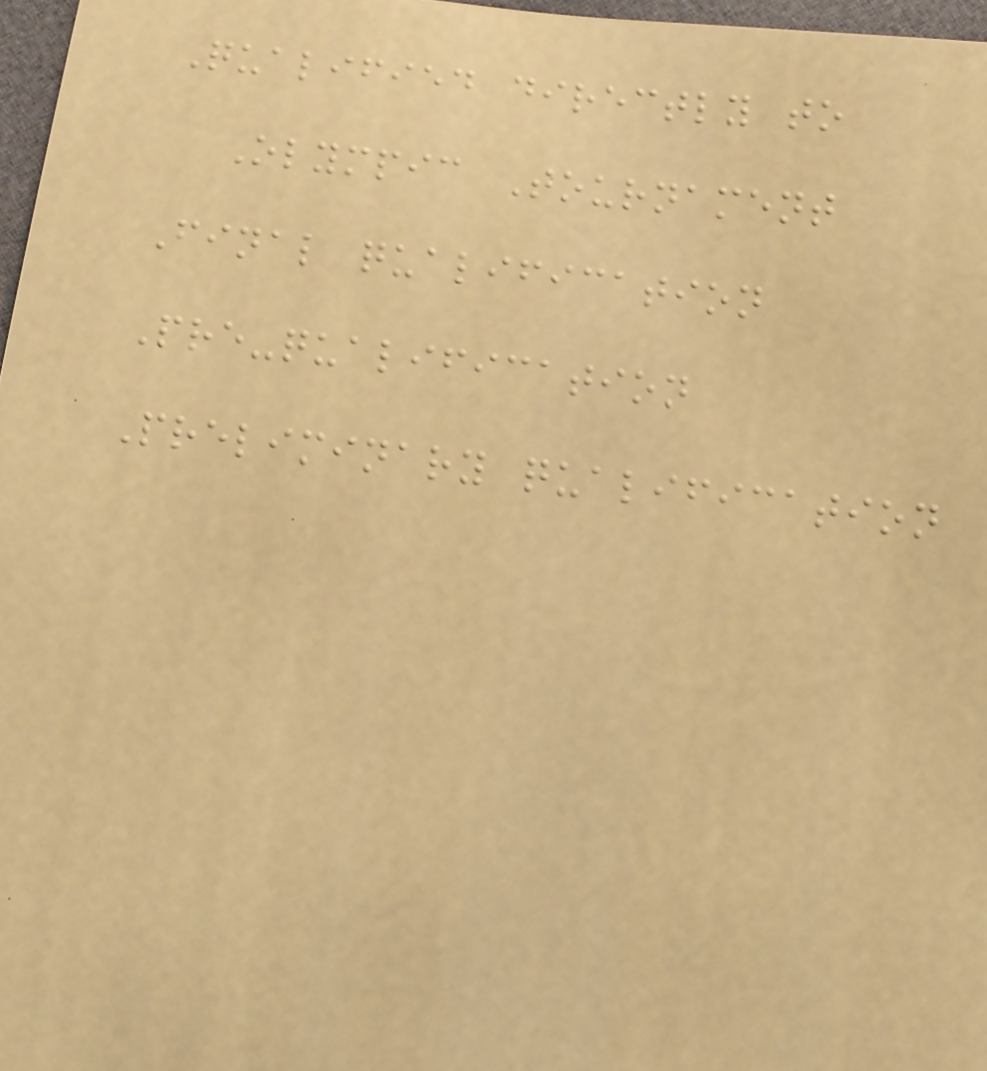Qualified directly to
Olympic Tournament
Final qualification
Pre-qualification
Preliminary qualification
